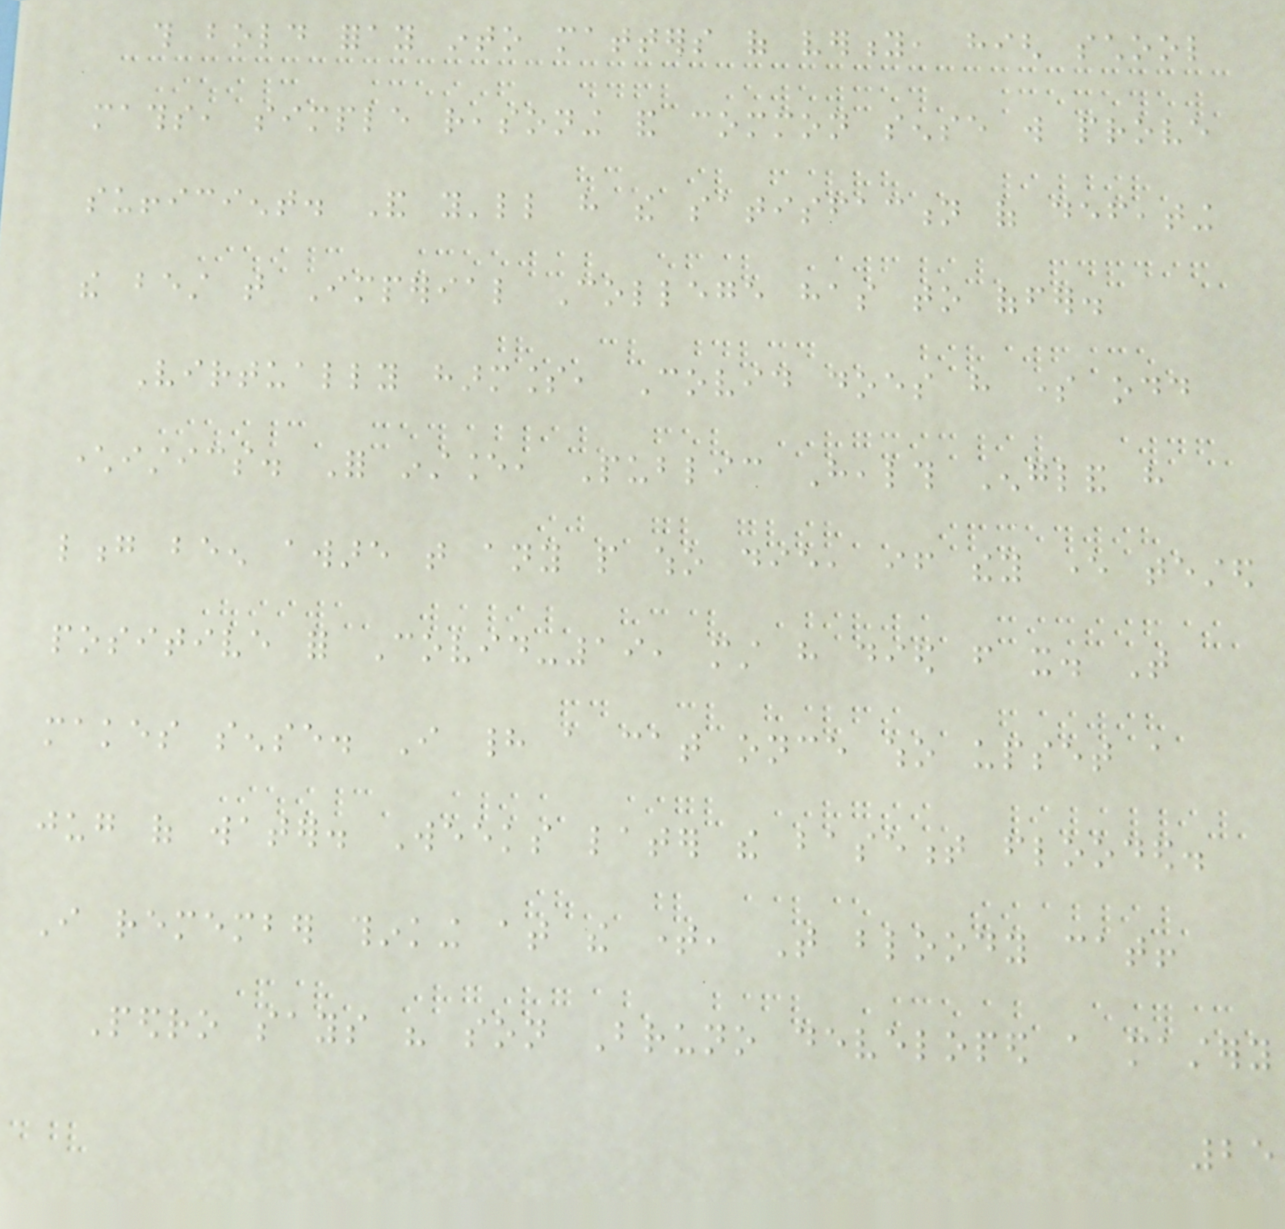this bold foray into matters of verity, high school
maths, simple reasoning and common sense will prove
sufficient. And you'll have the satisfaction of defeating
the best that Imperial College has to offer.
Virtually harmless, Covid does have some odd
characteristics. For instance, Public Health England have
long been aware that any people who die, if they ever tested
positive for Covid-19, must have died from it. That
makes sense. I had a cat once who upset a
jug of water. Weeks later the basement flooded.
I remember thinking at the time, That bloody cat!
Pedro says his son Bruno developed a mastery
25
